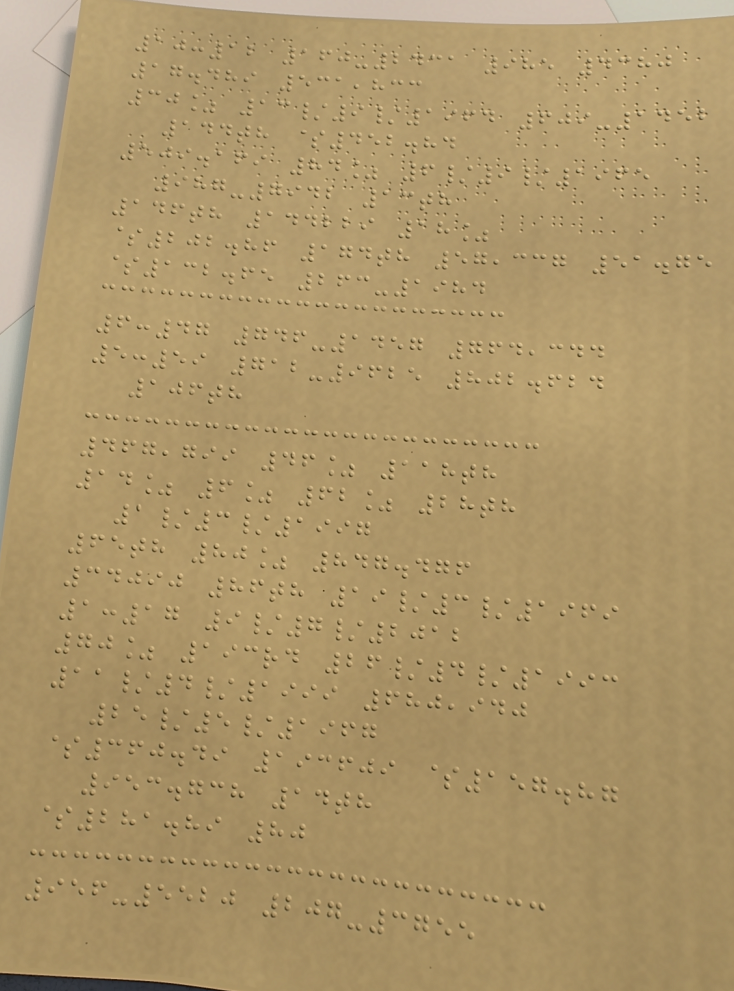10:12 160-2431 985 4380
17.489 531,833
30% 13/9/1964 609-1452
144th $452.84
509.169 84% 6/9/1965
987-7942 13th
146th 144229 18%
$202.86 174th 57,337 51.75
$132.65 263-1984
6:47 746-1457 764,344
5:59 712-9625 802.624
106th
467,799 46% 118th
14% 6% 62% 28th
1/3/1997
65th 80% 847.476
34090 86th 19/3/1969
1:17 9/7/2012
70% 193rd 26/4/1993
11/4/1999 680,940
25/5/1967
$360.49 193609 $157.87
953.738 14th
$281.89 80
956-5520 207-3755
